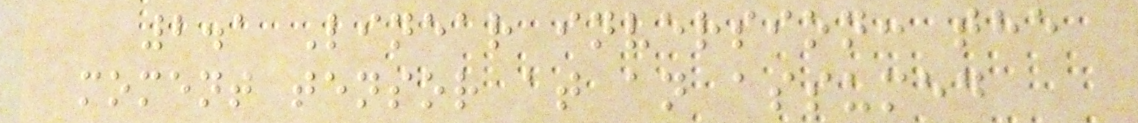2.1 Linear inversion: the
moment tensor at an assumed
